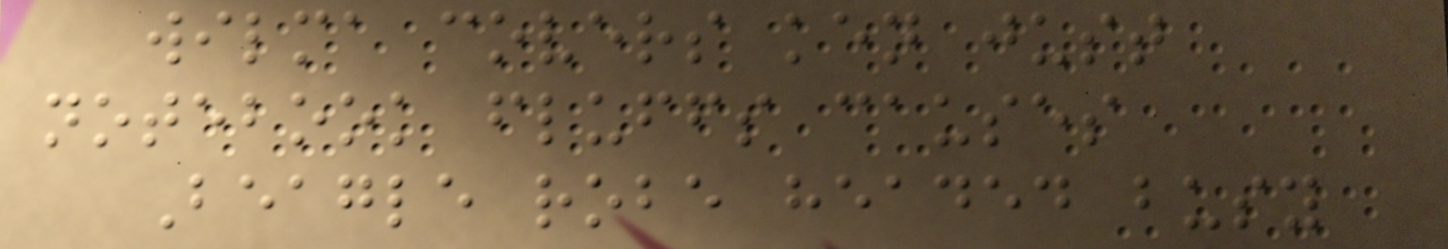wilma covers ken just
notebook fluffs causes
Beagle robe headed busy
